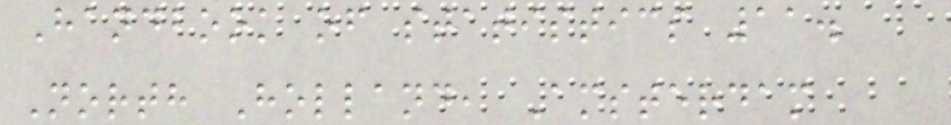Handbook of statistics 11.
North Holland, Amsterdam
